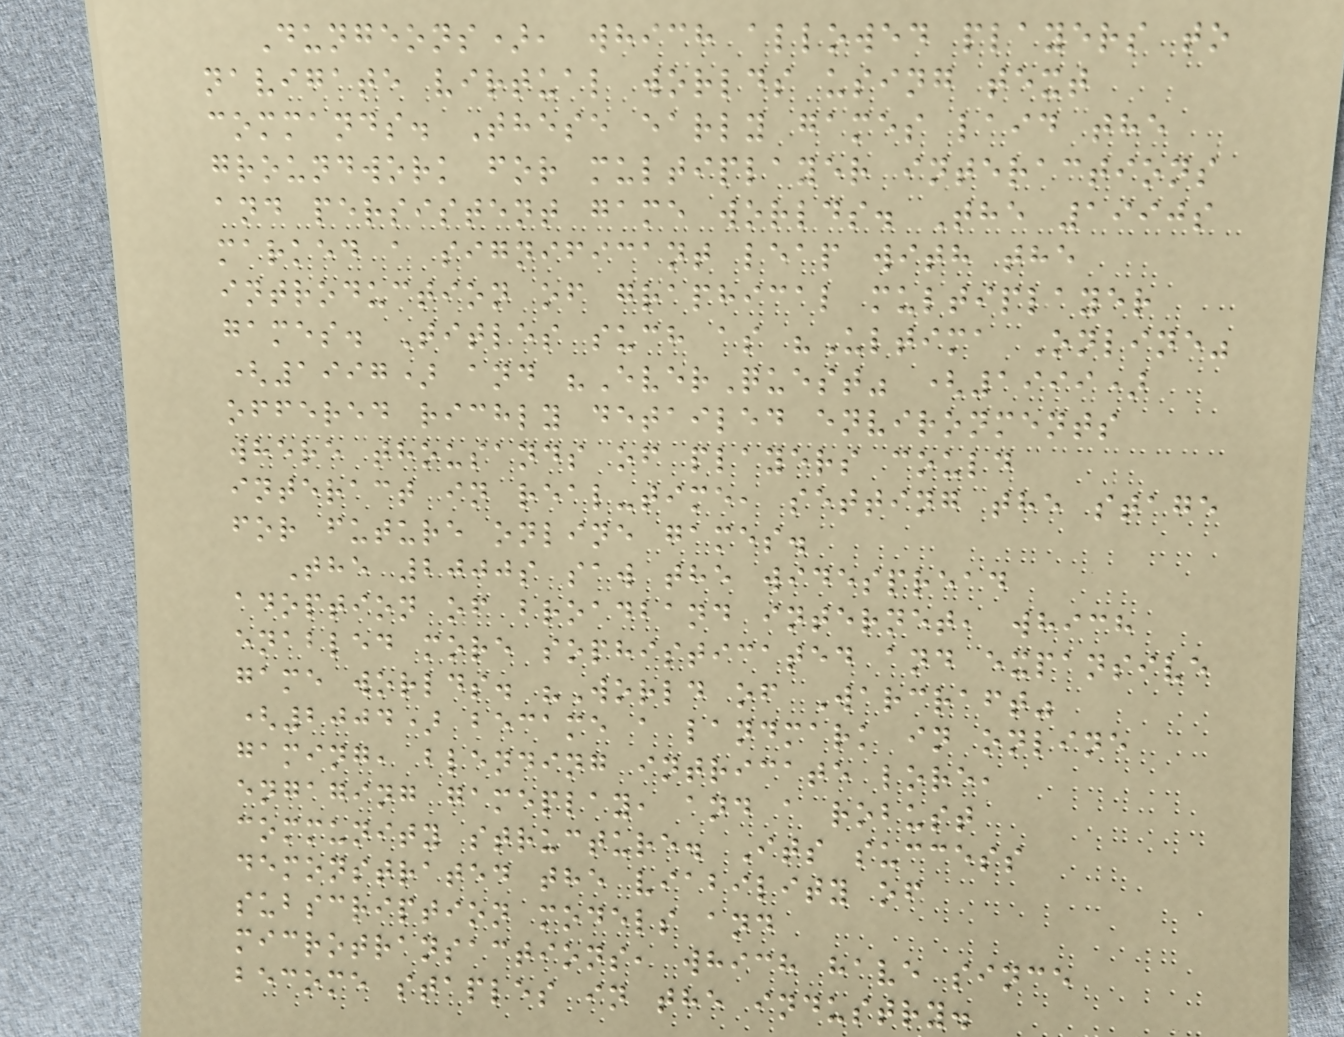Dungeons), which allowed players to
navigate virtual worlds using text
commands. These early games laid the
groundwork for multiplayer interactions
and persistent game worlds. The 1990s
marked a significant leap with the
introduction of graphical multiplayer
games. Titles such as "Ultima Online"
(1997) and "EverQuest" (1999)
offered richly detailed environments
where thousands of players could
interact in real-time, setting the stage
for future online games.
The 2000s saw the widespread
adoption of broadband internet, which
enabled more sophisticated and expansive
game worlds. "World of Warcraft"
(2004) became a landmark in online
gaming, blending intricate lore,
engaging gameplay, and a robust
community structure. Its success
demonstrated the viability of
subscription models and
microtransactions, which have since
become staples in the industry.
